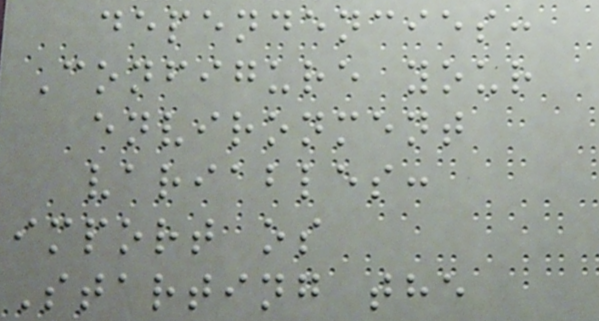dependencies:
Configure your
environment
variables:
import os
Starting the
